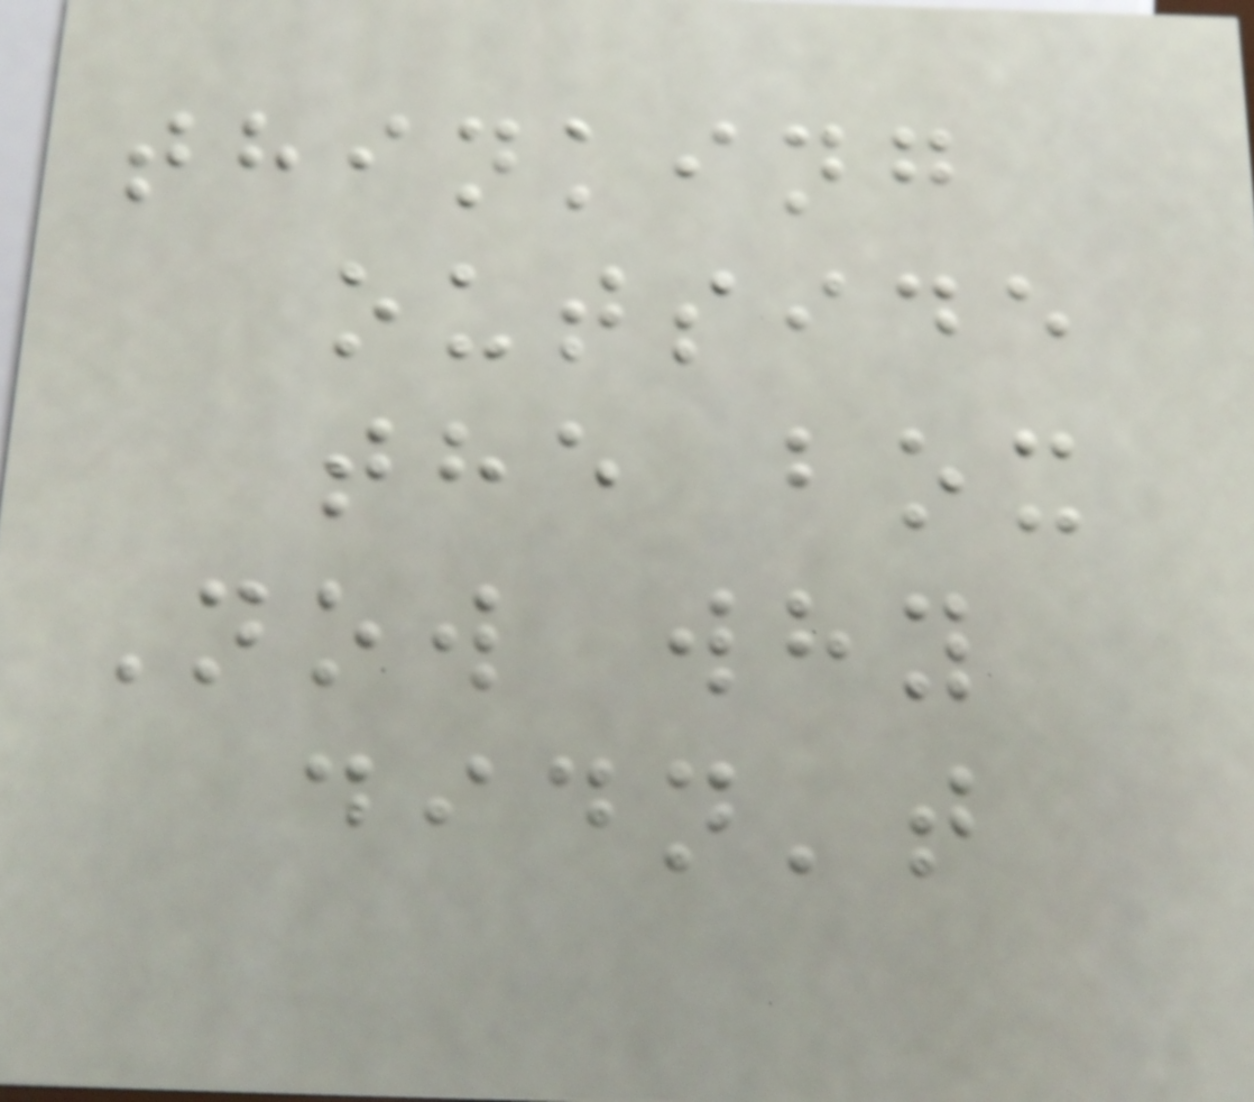thinking
outside
the box
Now why
didn't
